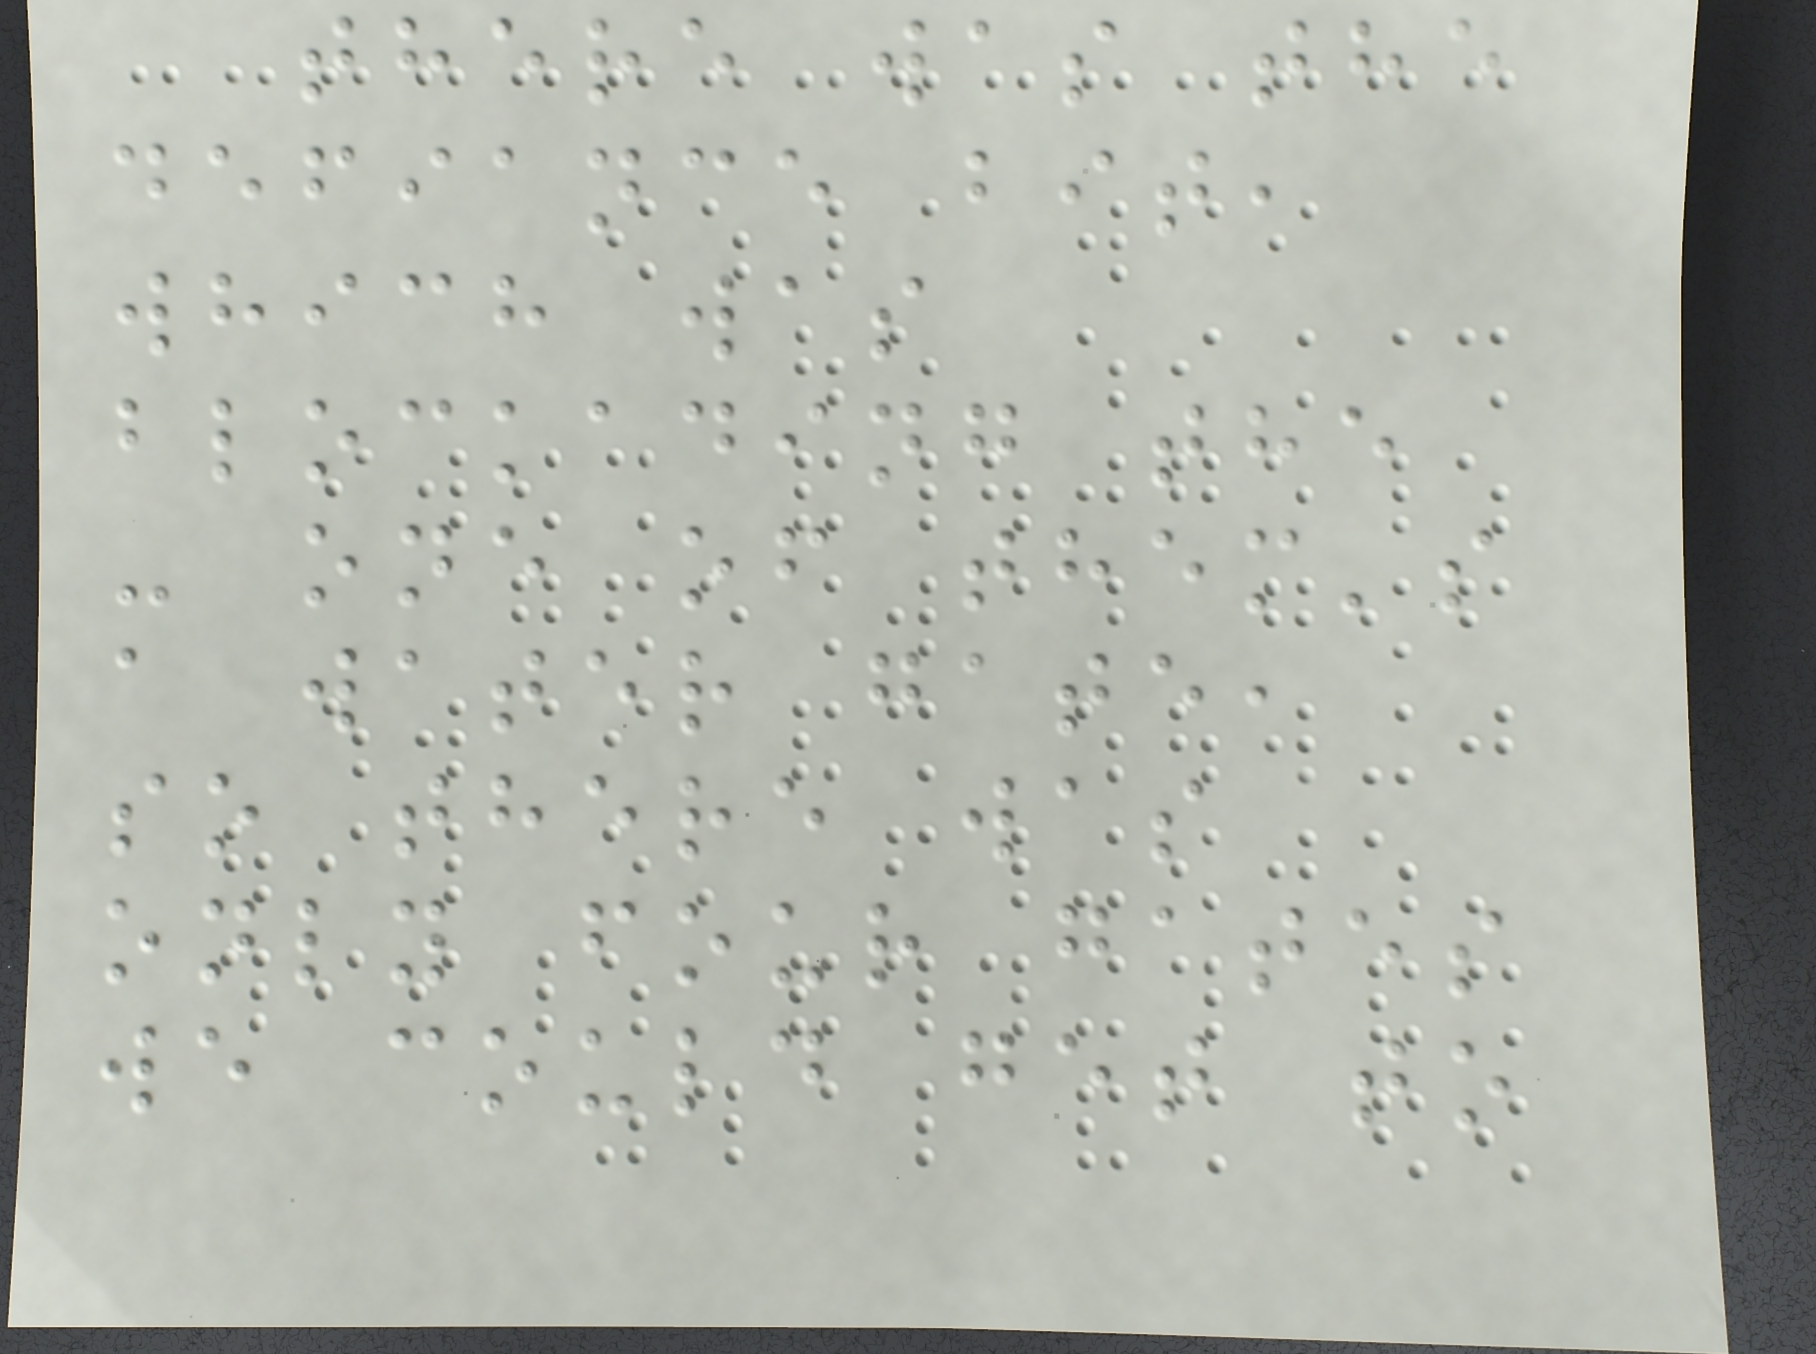there was the
defiance bit,
which was
blockading the
- one of them's
a water gate,
so there was
only four gates
we could get to
